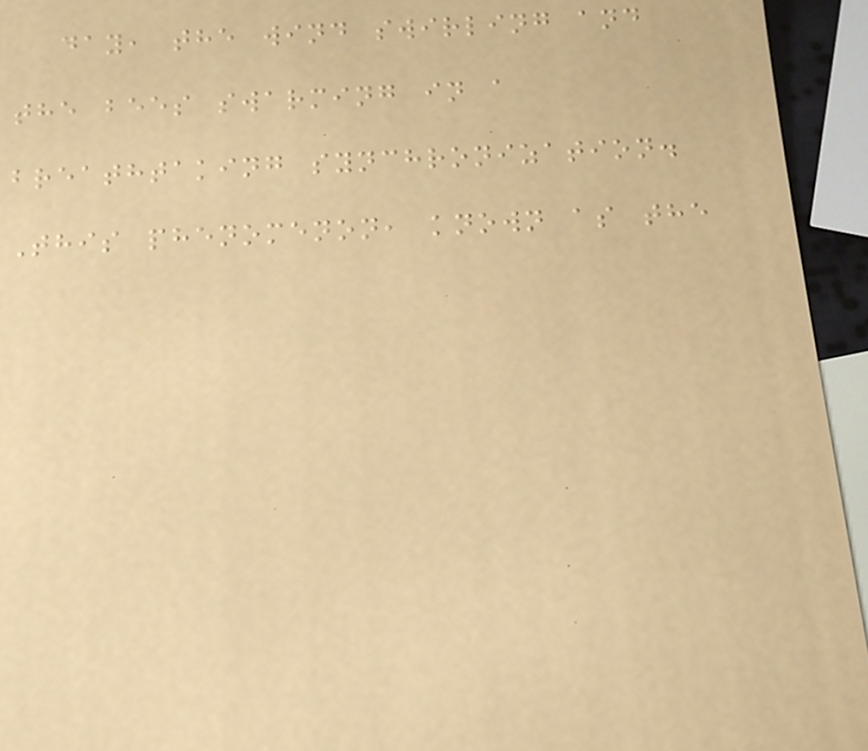day, the wind swirling and
the bees swarming in a
breathtaking synchronization.
This phenomenon, known as the
